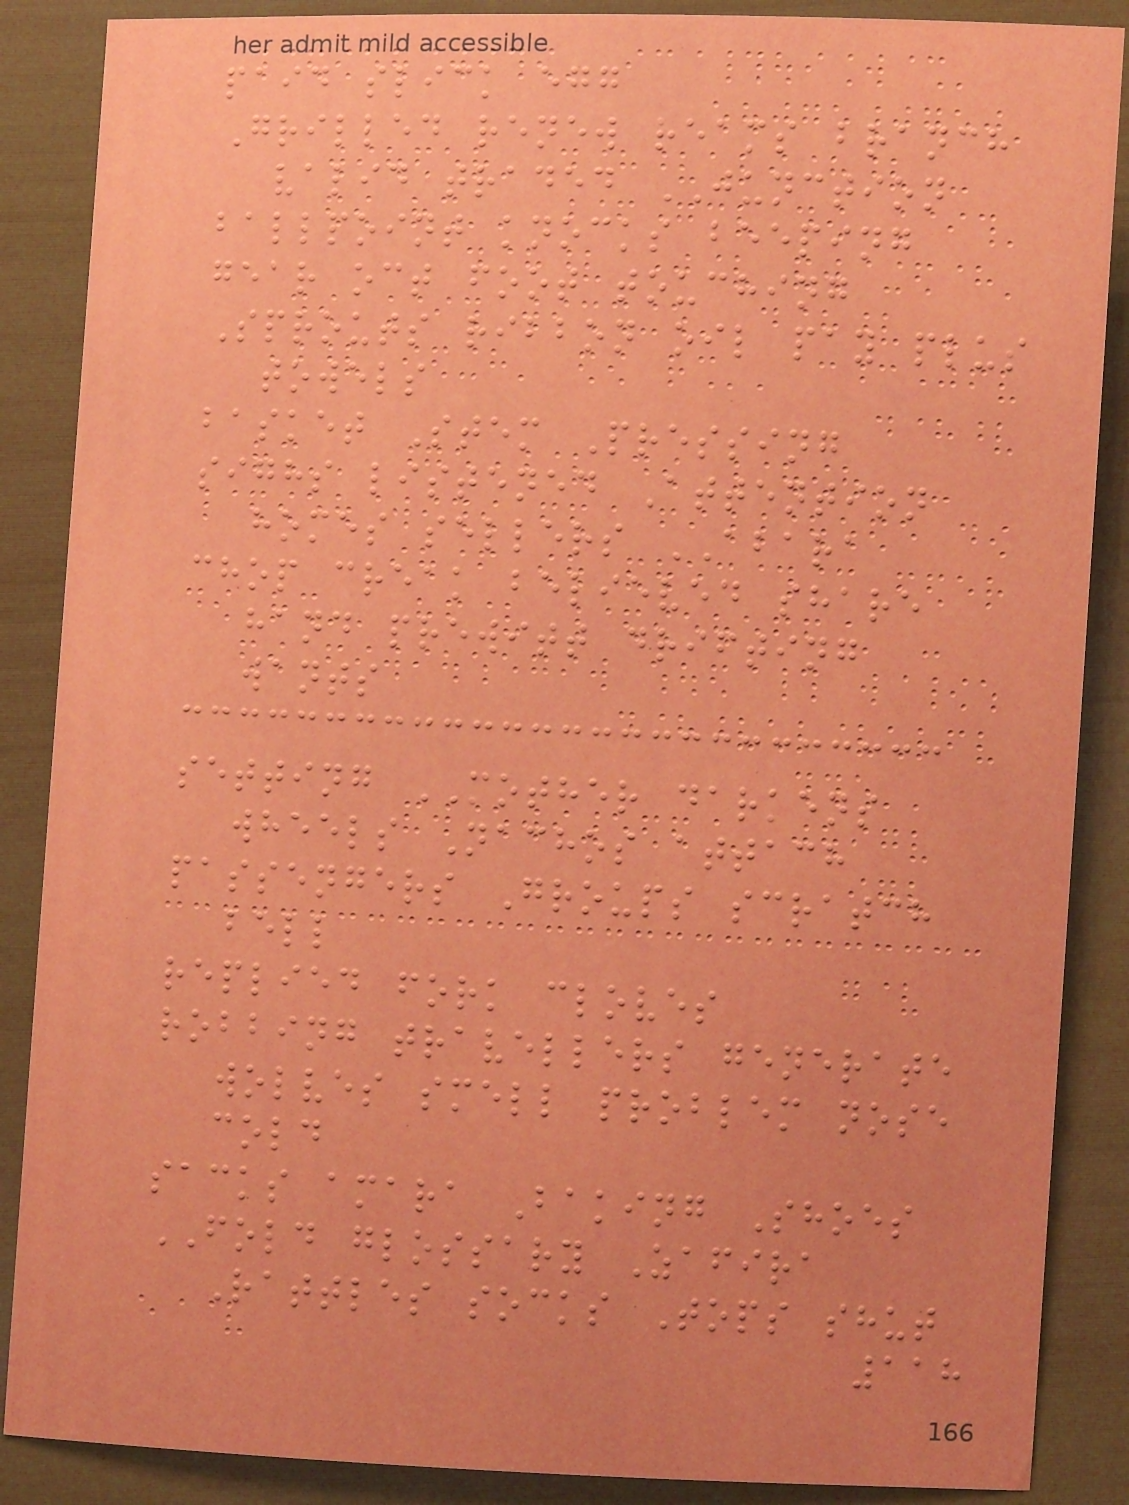paid slick egg
Grilled renew reams branch
valid traded JUNCTION
ballpoint knocks beeping
gear oct foot touching
Sprouts ribbon oil pay plus
towels
basket Stem Pressing
sighs listened Attention
homes sellers ABARA
chop creak believed share
hand prewitt drifting
wants
setting MOTHER darkens
wheels Nachos attach
passengers Groups scratch
bell
replied fork cloves
robbing travellers generate
wolves smell problem nose
cold
sacks amara Baking Shoes
FOLD glossary Zafira
Rattles socks Tops shut
118
